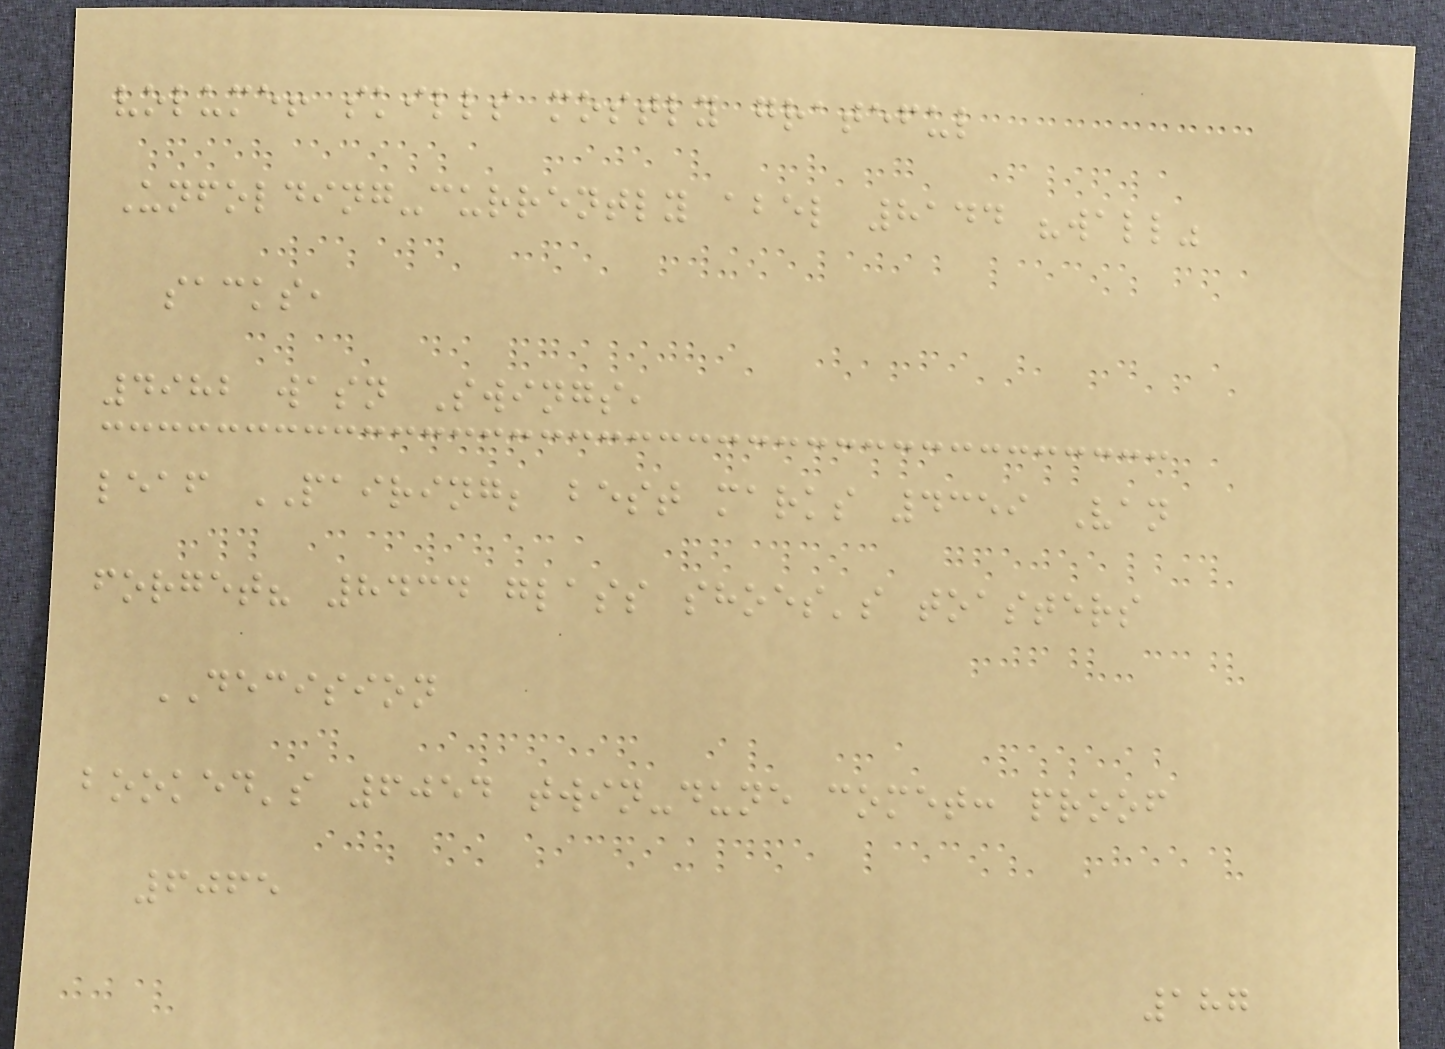volume! skills mostly grateful
Unfolding-currently abel 8144 "wall"
sacks,
4982 wasn Swings,
leaf PAIRING; best marks 4359 Van
forget? 8434 glass shoes's toasters
DECISION
booked's 6054 twin-dune comet: proof
6065
187
